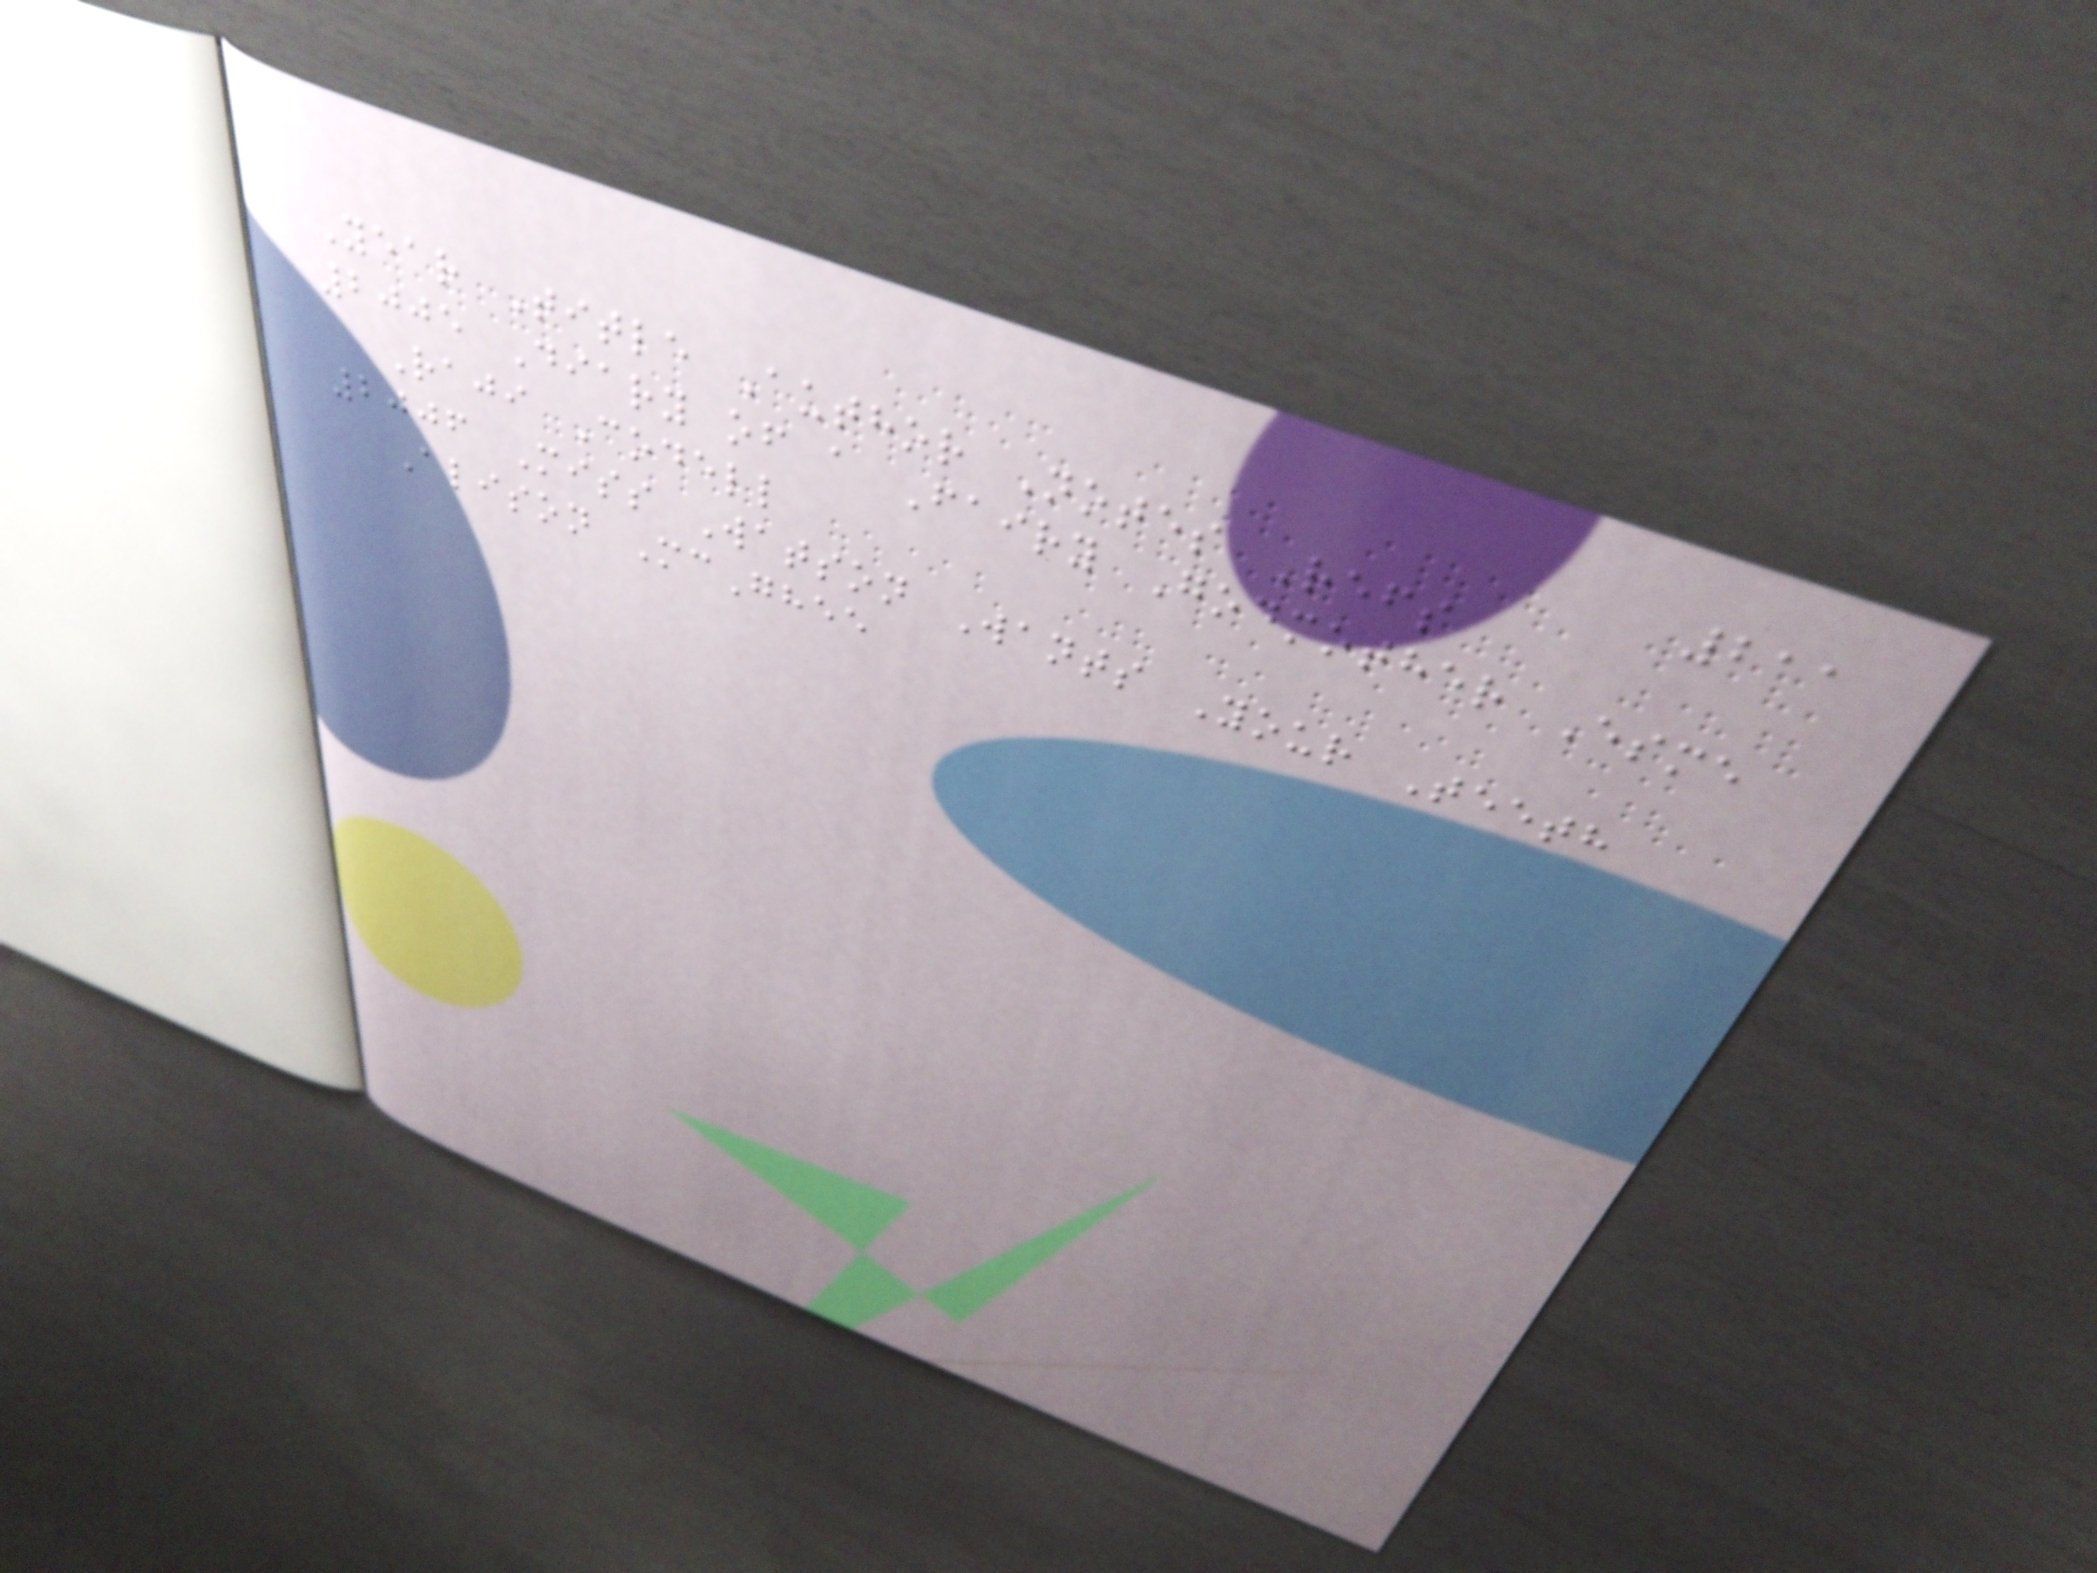211
Year Title Author Notes Refs
2005 Diary of a Fairy Godmother Esme
Raji Codell
2006 Miss Watson Wants Your Teeth
Alison McGhee
